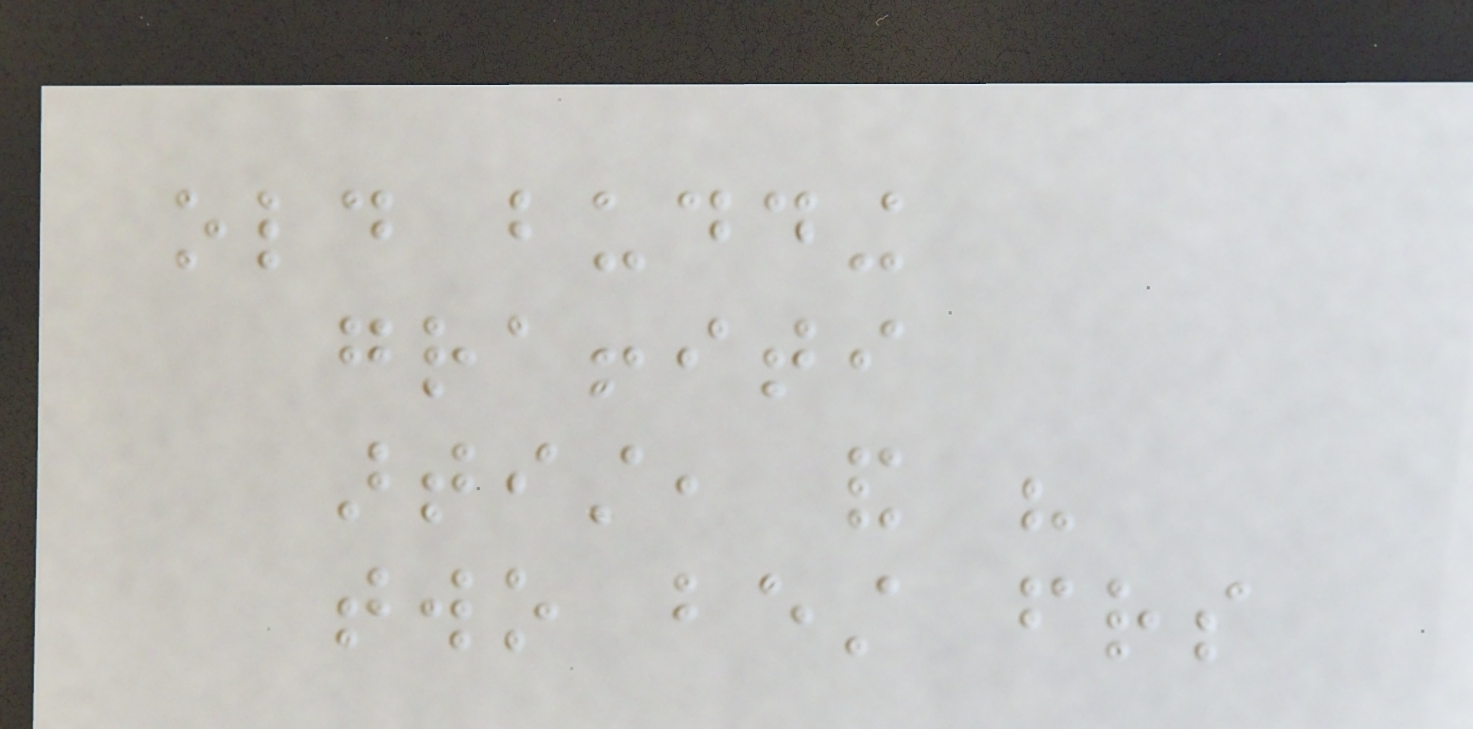old budding
graffiti
artist, and his
two best friends
